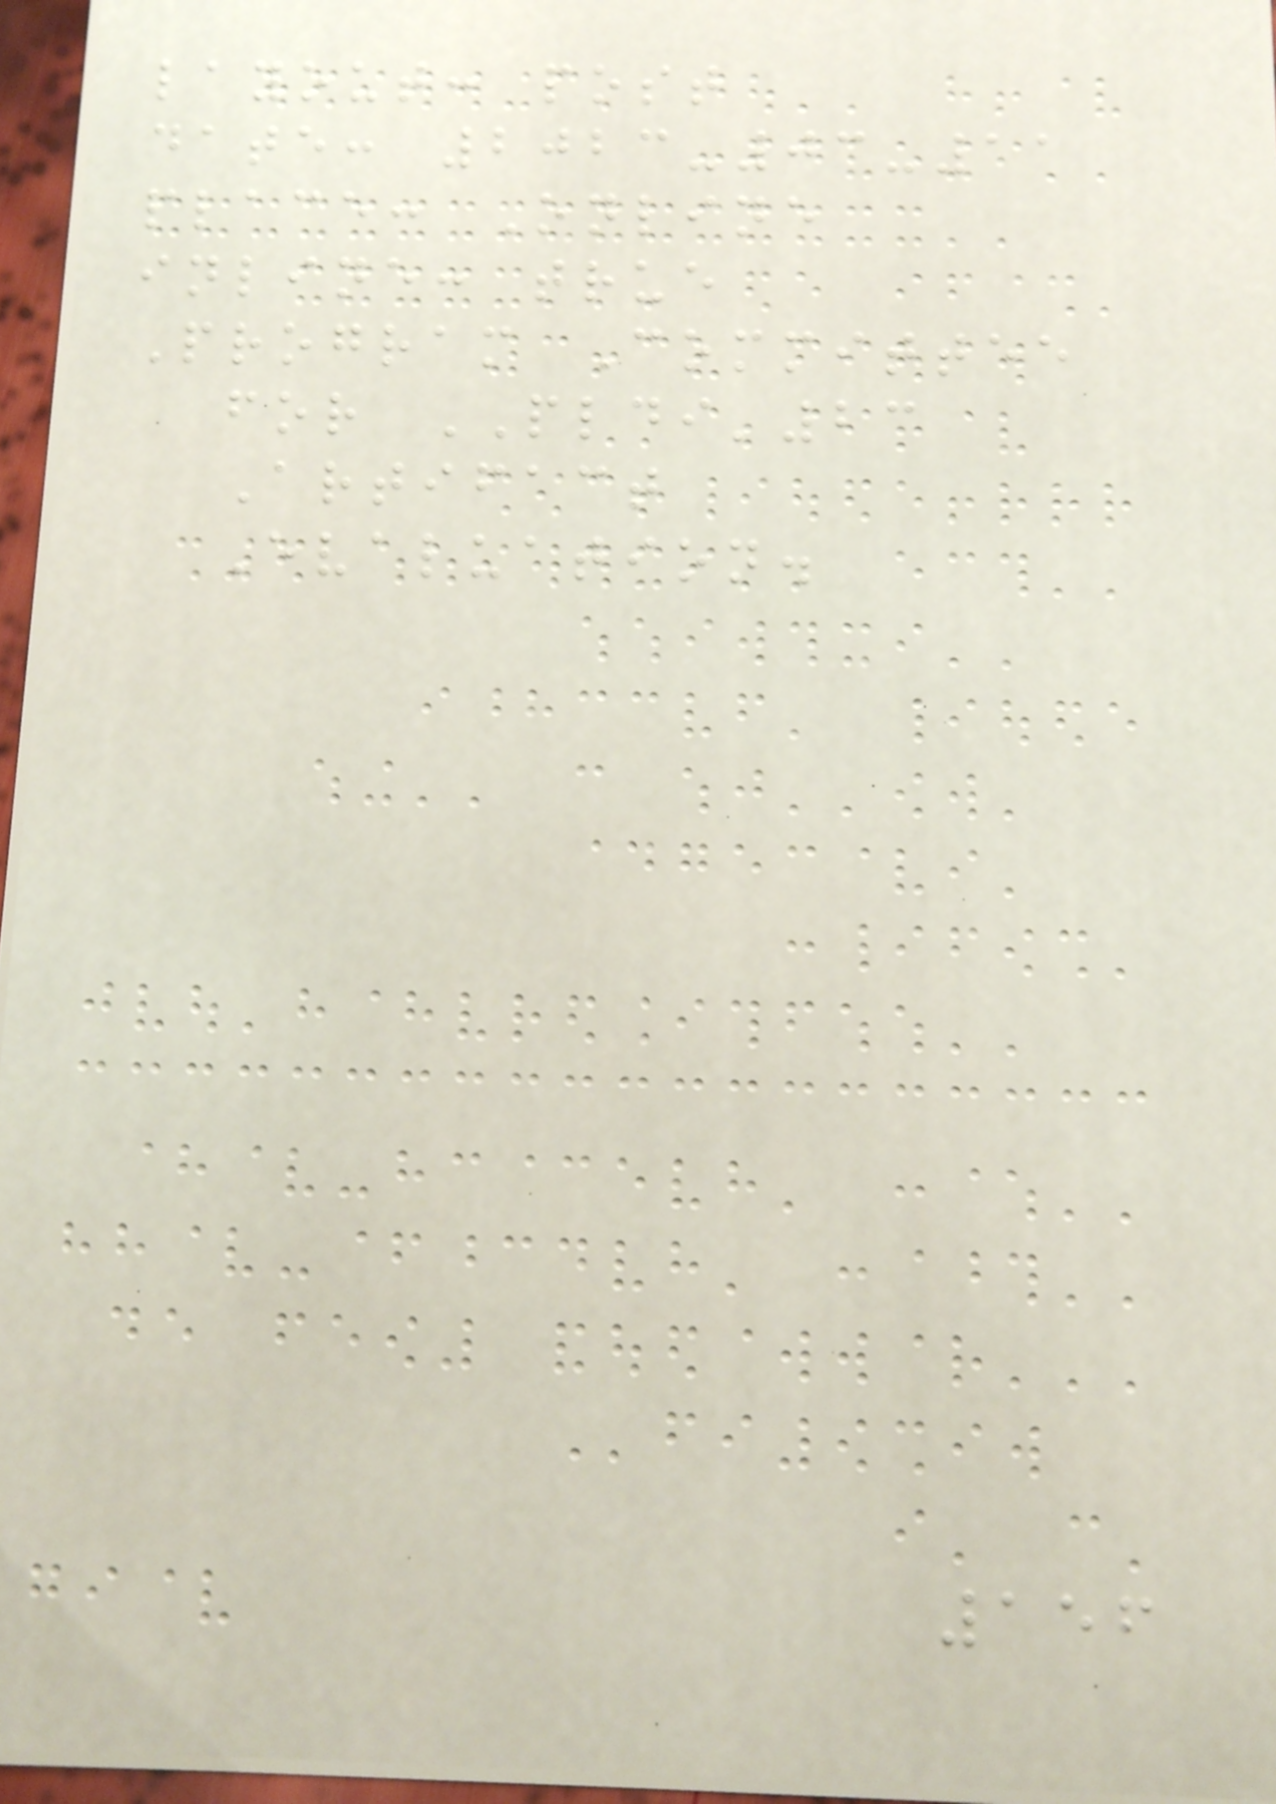layout: post
date: 2023-03-11
place: Online
inline: true
Program Committee
for PLDI'23
Artifact
Evaluation.
156
